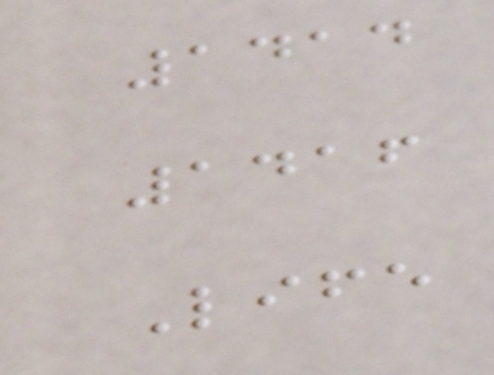1414
1416
Life
